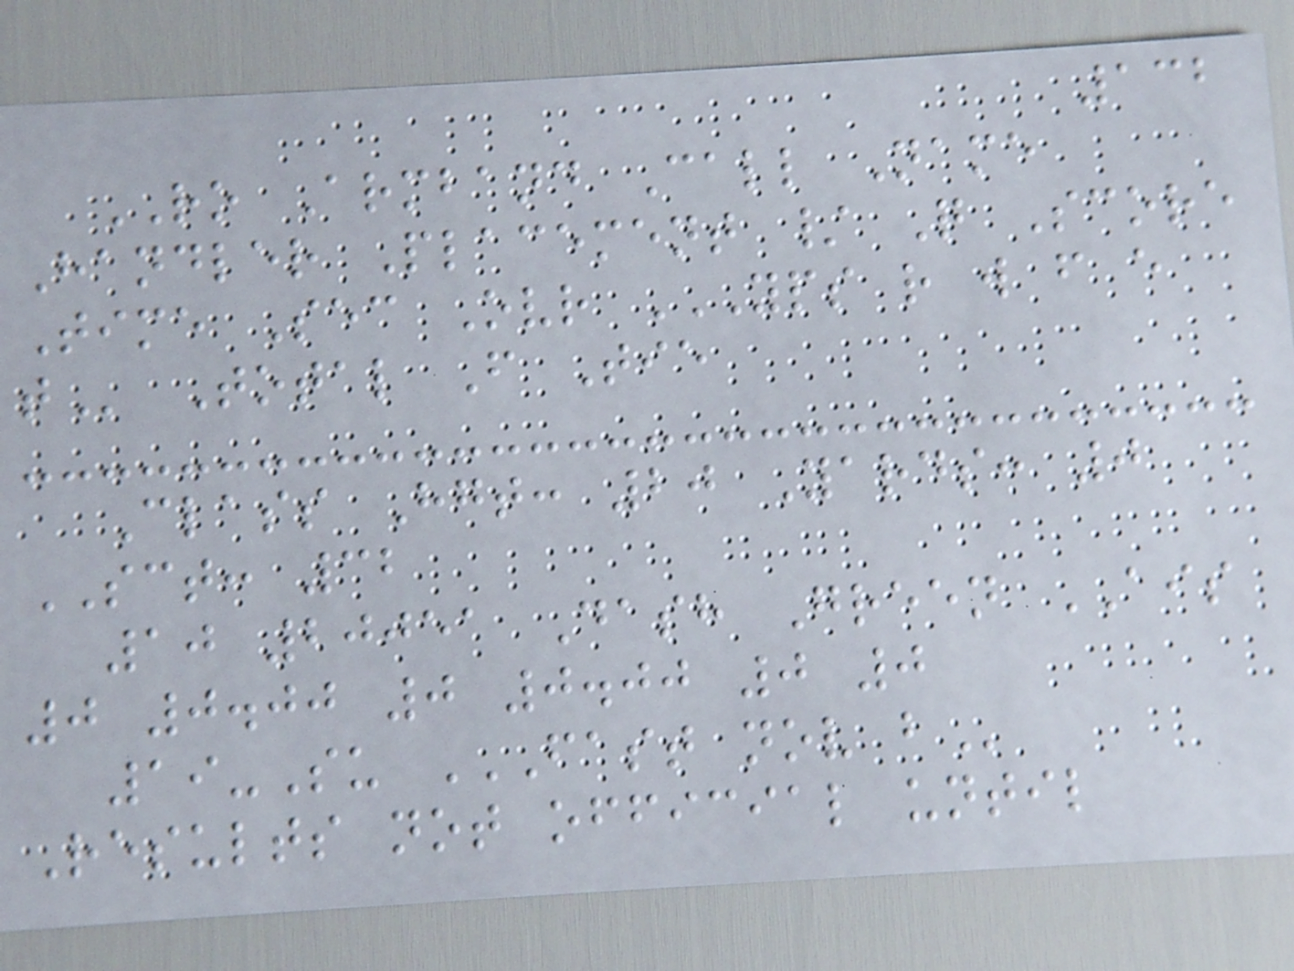132
RO Armband Call Name
Handler Placement / Q Score
Time Sec Ovr YPS R W F E
T Total F Tie
Class Hgt: 20 Yards: 0
SCT: 32
10 20051 Dash Green AIS
0 0.00 0 0.00 0 0
19-Su FAST NOV B
Results not official until
